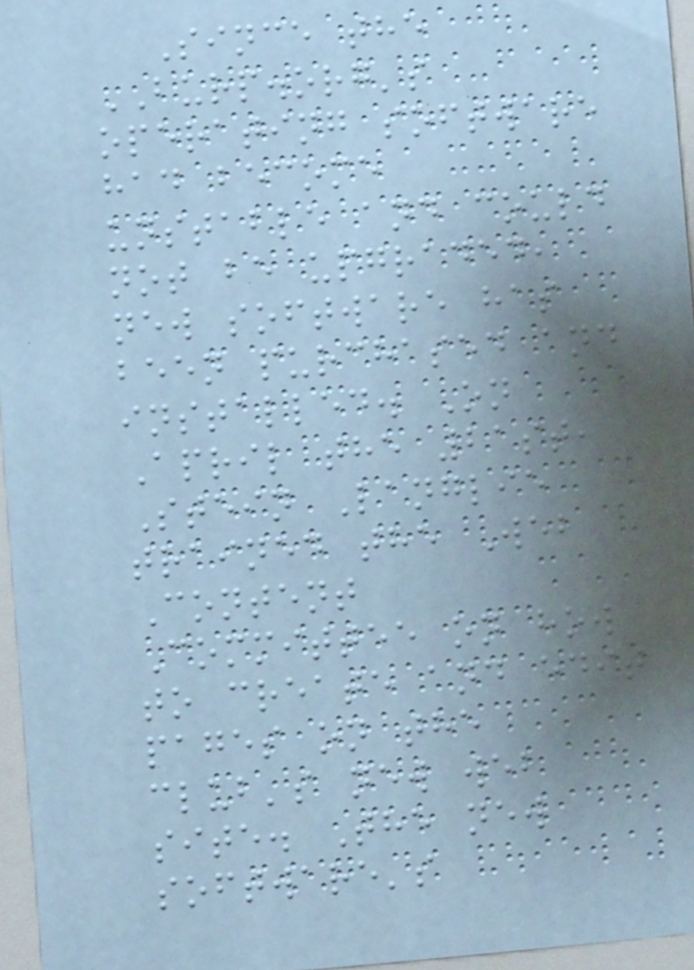Since the
BURP.org's
operating software
had become
unstable and could
not be upgraded,
new software has
been purchased and
installed. On
April the 21st,
Stein Langlie
trained the Web
Content
Committee on how
to create and edit
pages on the
club's new web
site. The new
software's
